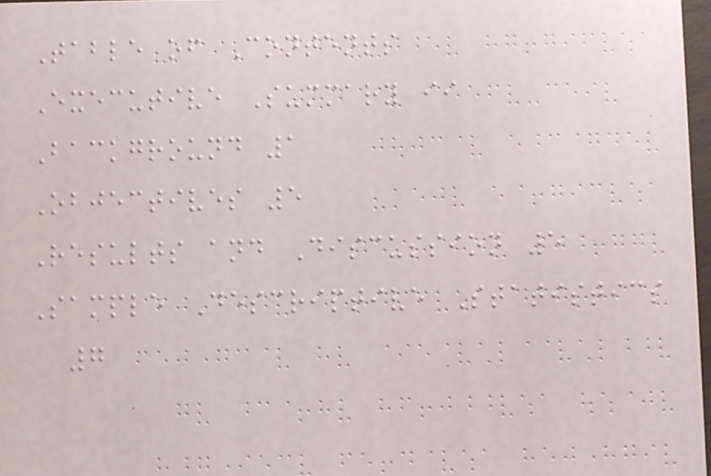Table of Contents
Executive Summary ii
Background 1
Objectives 5
Results and Discussion 5
Sample Descriptive Statistics
7
